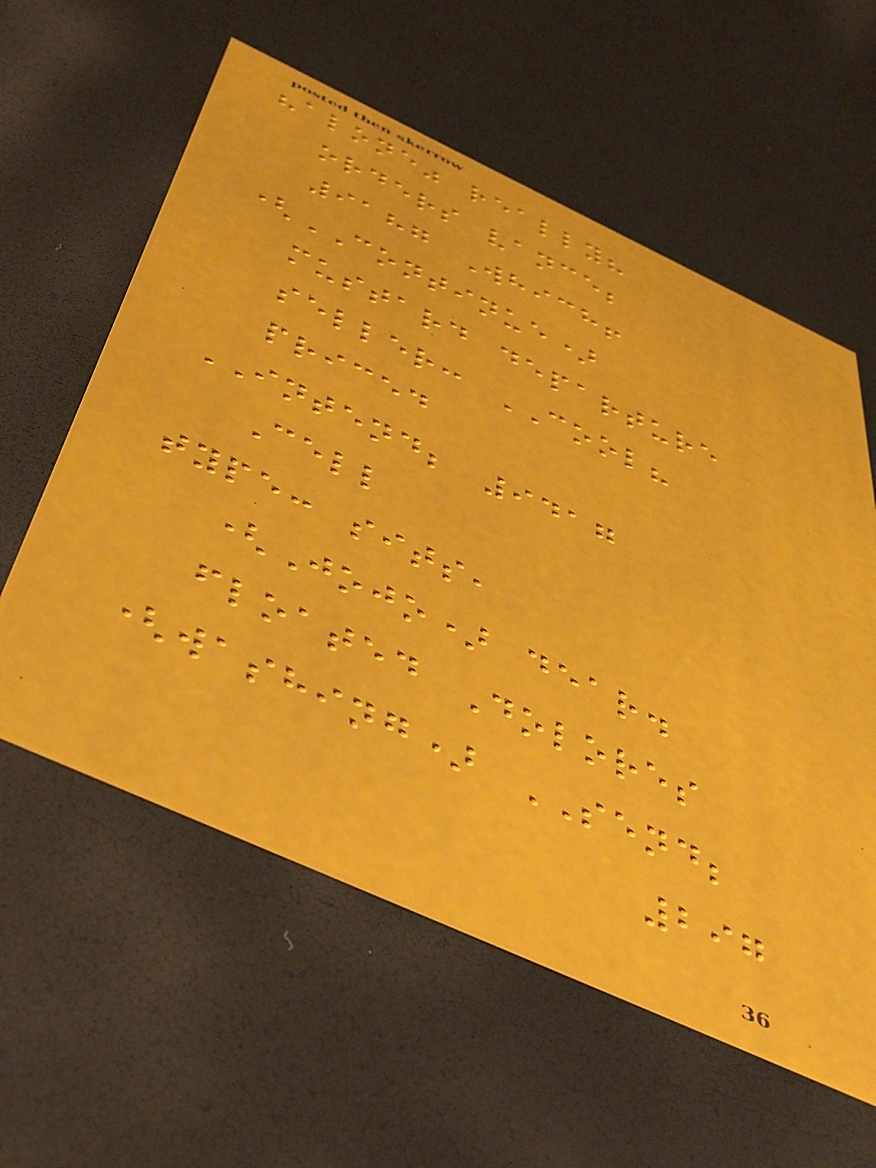"alone" really?
orders vance;
9187 Which!
(CONTINUE)
mustard departure
seller: COOL?
priced
INTEND; 9417
Cell
type: sits,
(Jojo) dear.
floated Dolores
(washing) SEND;
297
